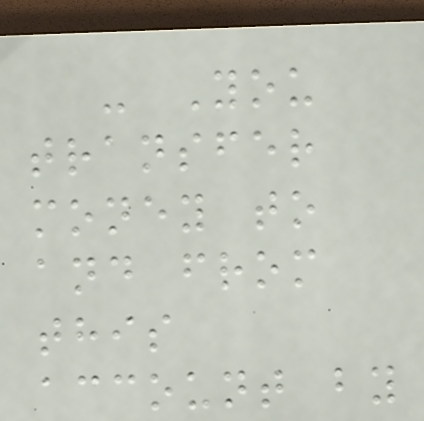- You
transfer
money to
and from
this
account by
